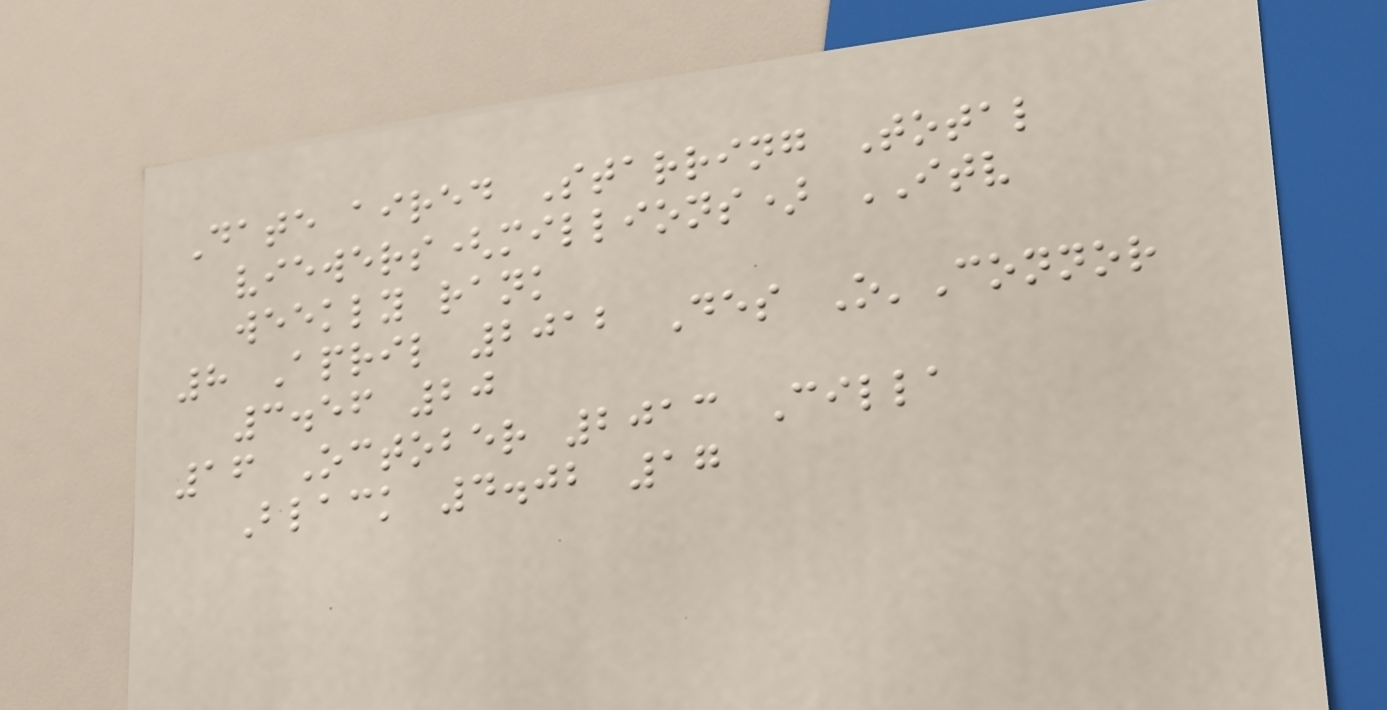Date aired Starring Total
viewers(millions) ITV
weekly rank
8 April 2012 Des O'Connor
3.56 20
16 October 2013 Cilla
Black 4.02 17
